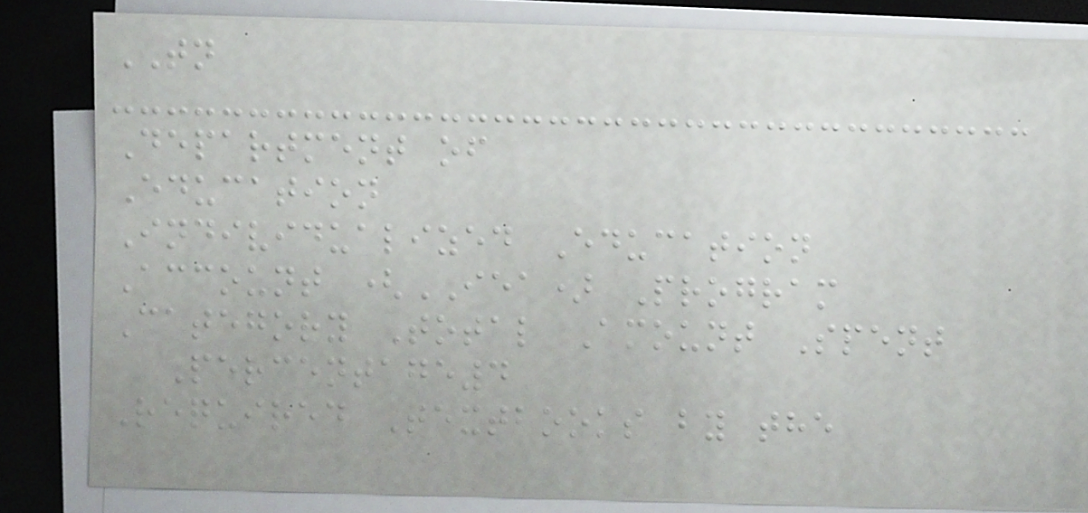TN
Department of
Education
Individualized Education
Account (IEA) Program
Category Total Amount Spent
Percentage4
Required Textbooks by the
